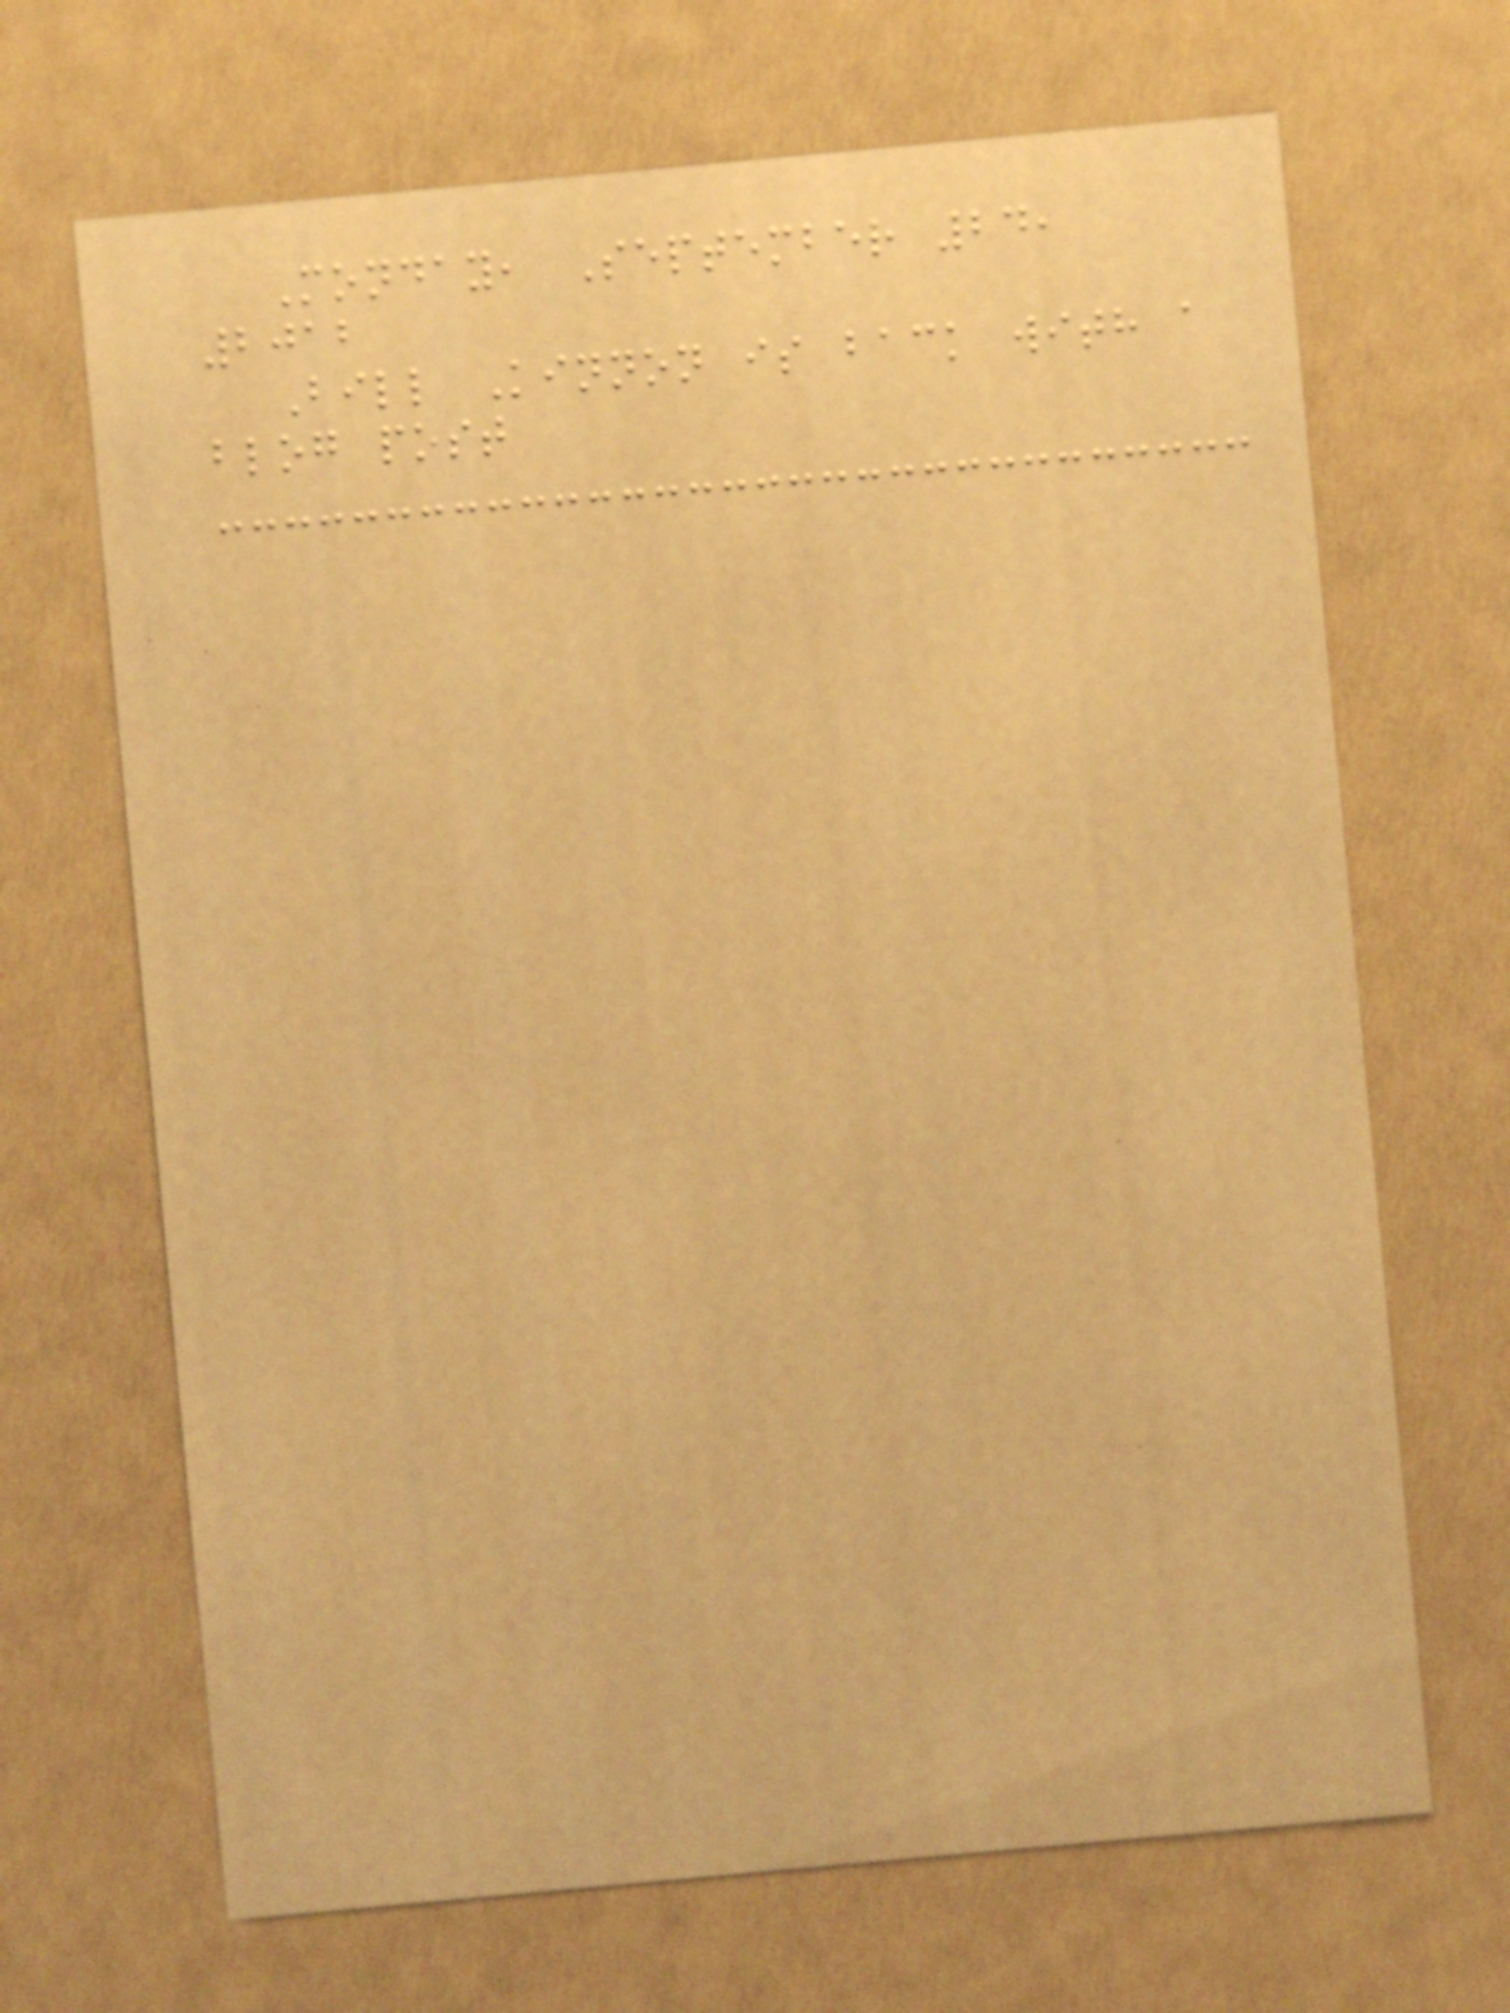Monday, September 24,
2012
Bill Kinnon is back with a
blog post
